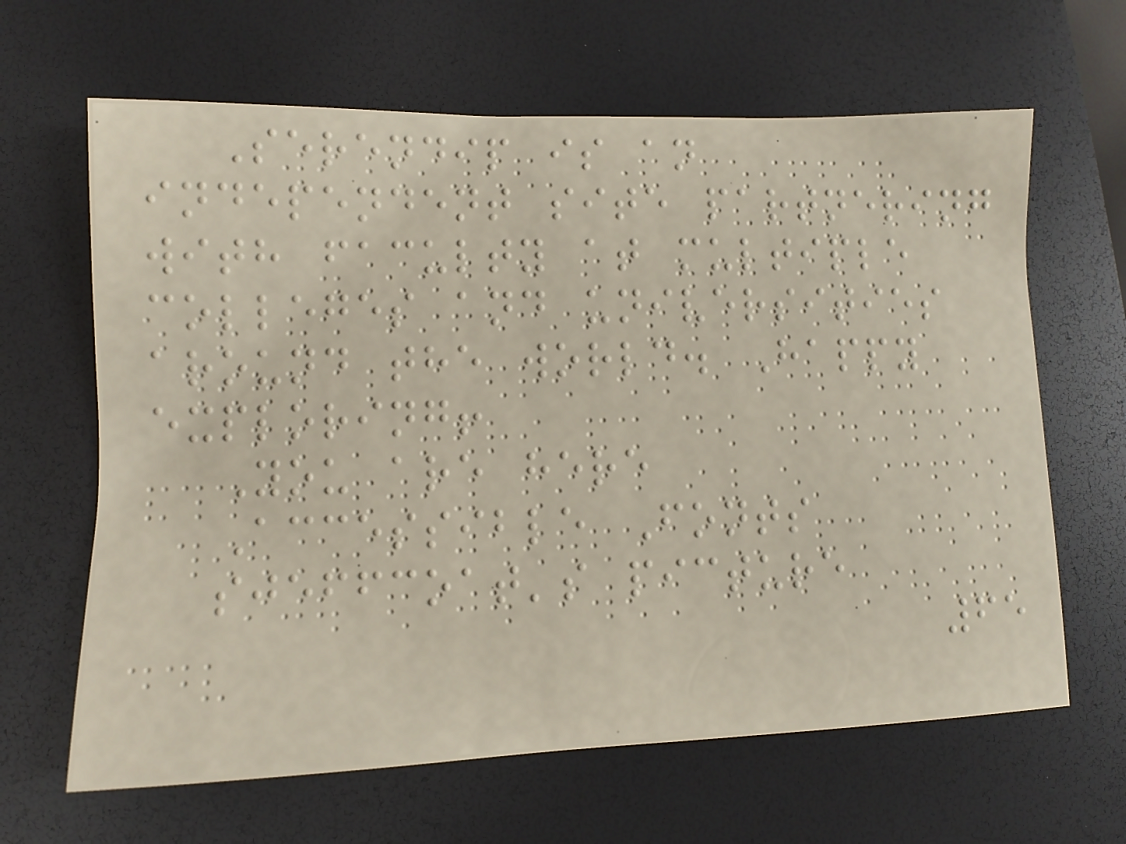Serendip is an
independent site partnering
with faculty at multiple
colleges and universities
around the world. Happy
exploring!
You are here
Accessible Fonts
sjeffcoat's picture
65
